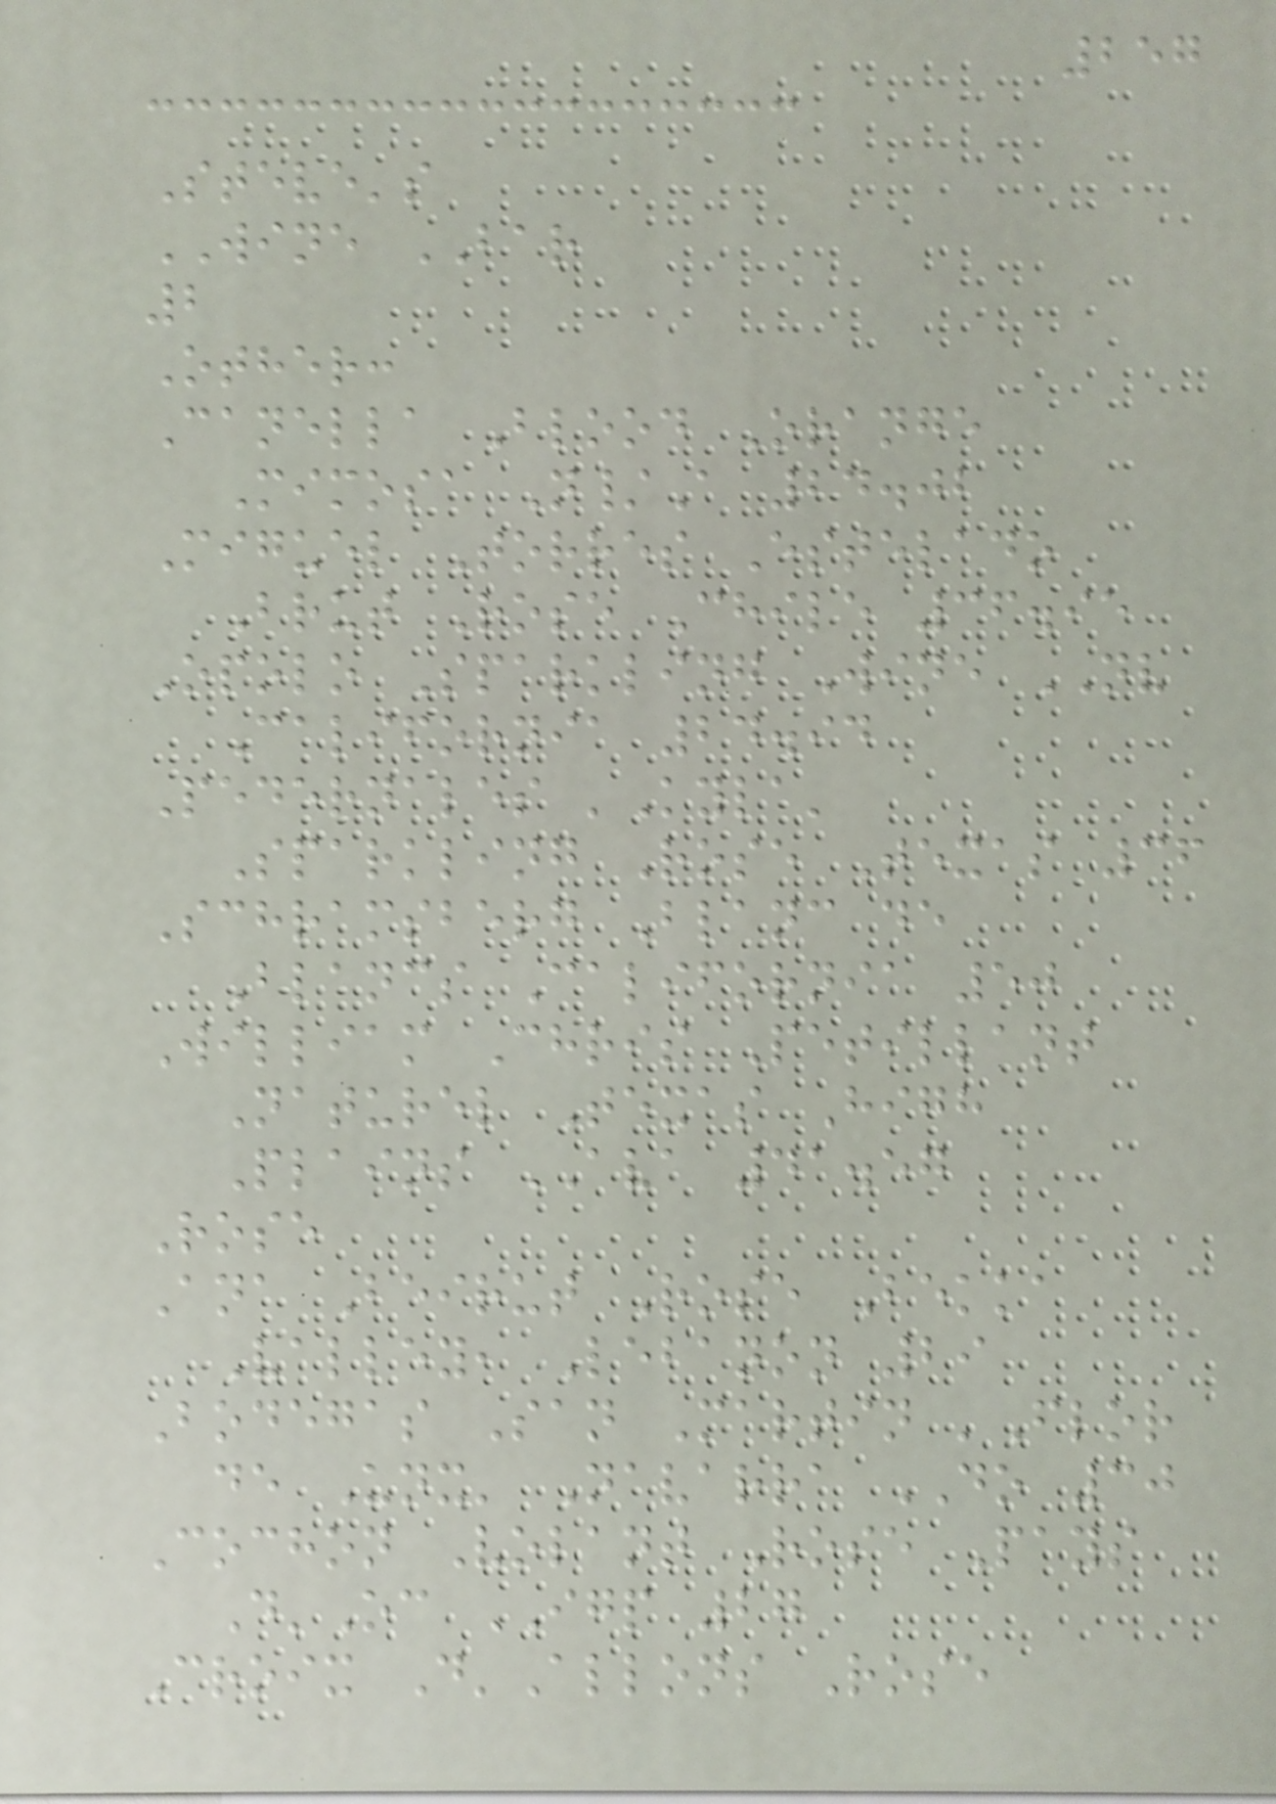257
Steve's
WINE BAR
2
Other:
Canella Blood Orange
Mimosa N/A 24.02
Miguel Torres Estelado
Brut Rose Chile 36.95
Opolo Sparkling Wine NV
California 24.94
Pedernales 'Kyla'
Sparkling Rose Texas 36
Schramsberg Blanc de
Blancs California 50
William Chris Petillant
Naturel Texas High
Plains AVA 41.57
Rose
Ana Beirut Rose Bekka
Valley, Lebanon 29
Bodegas San Martin 'Flor
de Unx' Navarra DO 30
Cochon Volant Rose Pays
D'Oc IGP 27
Croix D'Allons Rose
